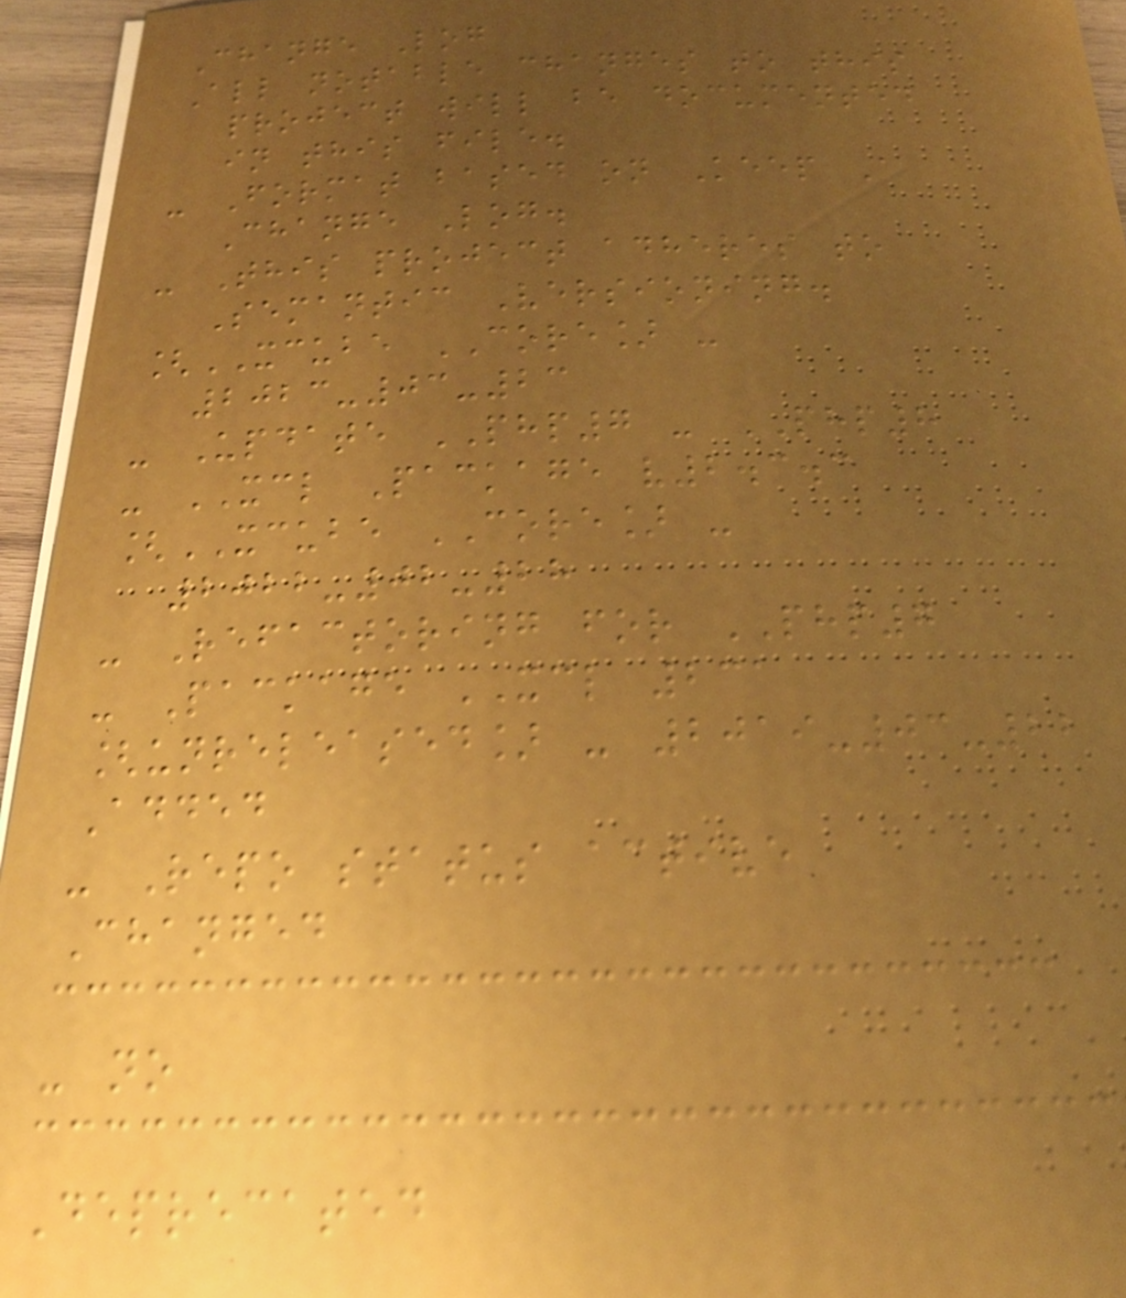Change Log
All notable changes to this
project will be documented
in this file.
- Format based on Keep A
Change Log.
- This project adheres to
Semantic Versioning.
[XCUBE CORE] -
2023-03-23
- Update PHP7 - PHP8
- XCL Package v2.3.3
[XCUBE CORE] -
2022-02-28
- Refactoring for PHP7
- Package XCL 231
[unreleased] - 2019-03-22
Added
- Repo status active
Changed
- no
Deprecated
